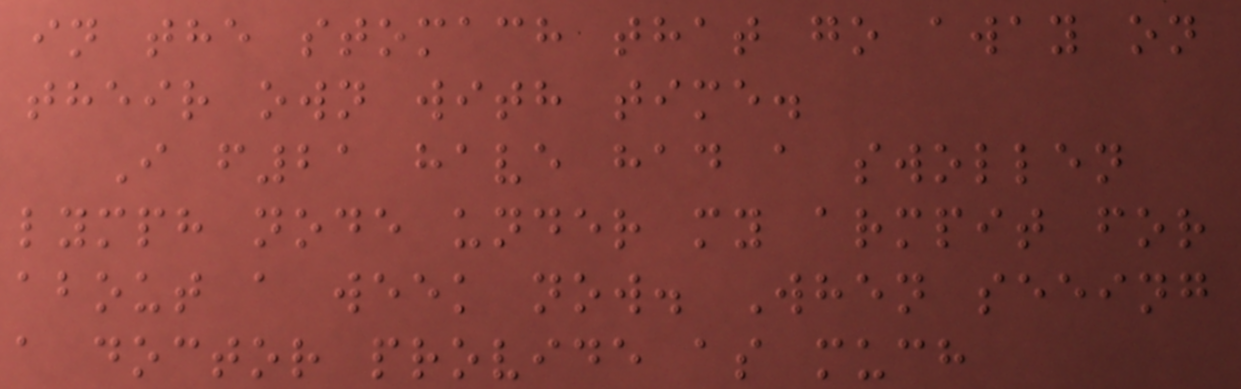in the stomach that go away on
their own with time.
I f21 have had a swollen
lymph node under my armpit for
about a week now. When seeing
a doctor provide as much
